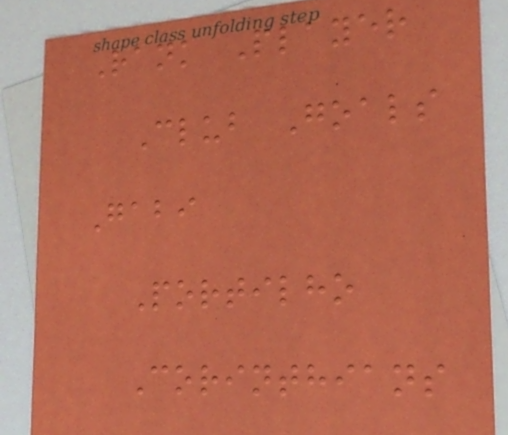Rank Player
Club Goals
Gabi
Portilho
Corinthians
